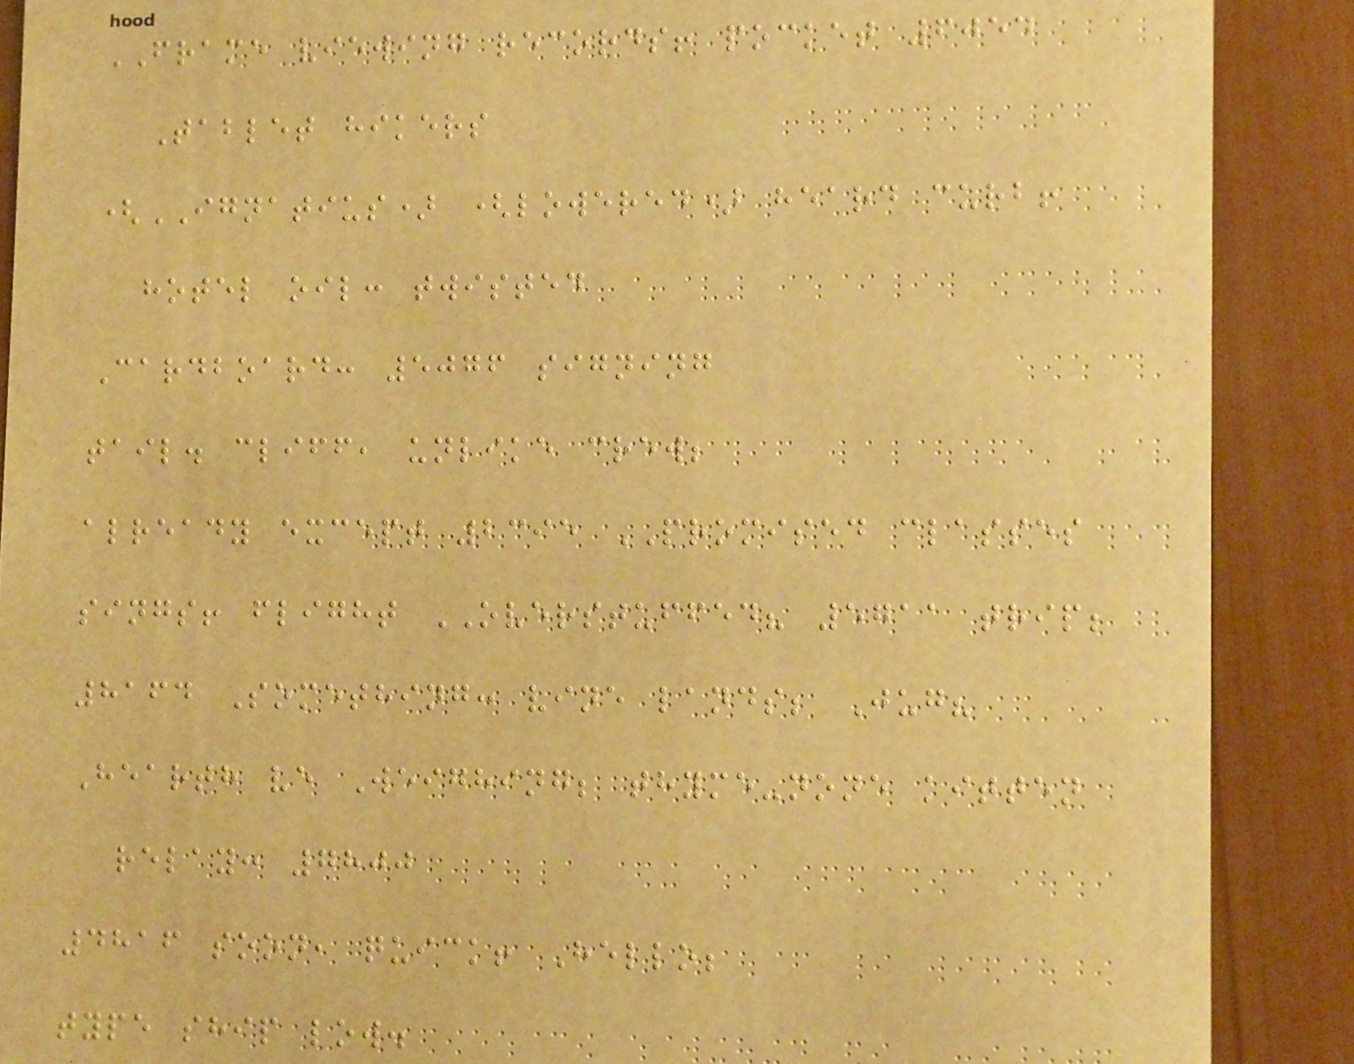FRAME viewing records! pocket 6054
Tablet hikers
(IGNATIUS) (lowered) heard curb!
hotel oil: twisted
Cardboard: 5076 signing
tail. cliff, unlike crew;
already except 2395 PROMISED classes
sings! flight OVERSTUFFED? 5711 trip;
8164 Something: vine lands; Jug?
Hearth ve Weighing; thyme-none kitten
relay: 7800
4816 soon, quick! Hello;
type ship low.
